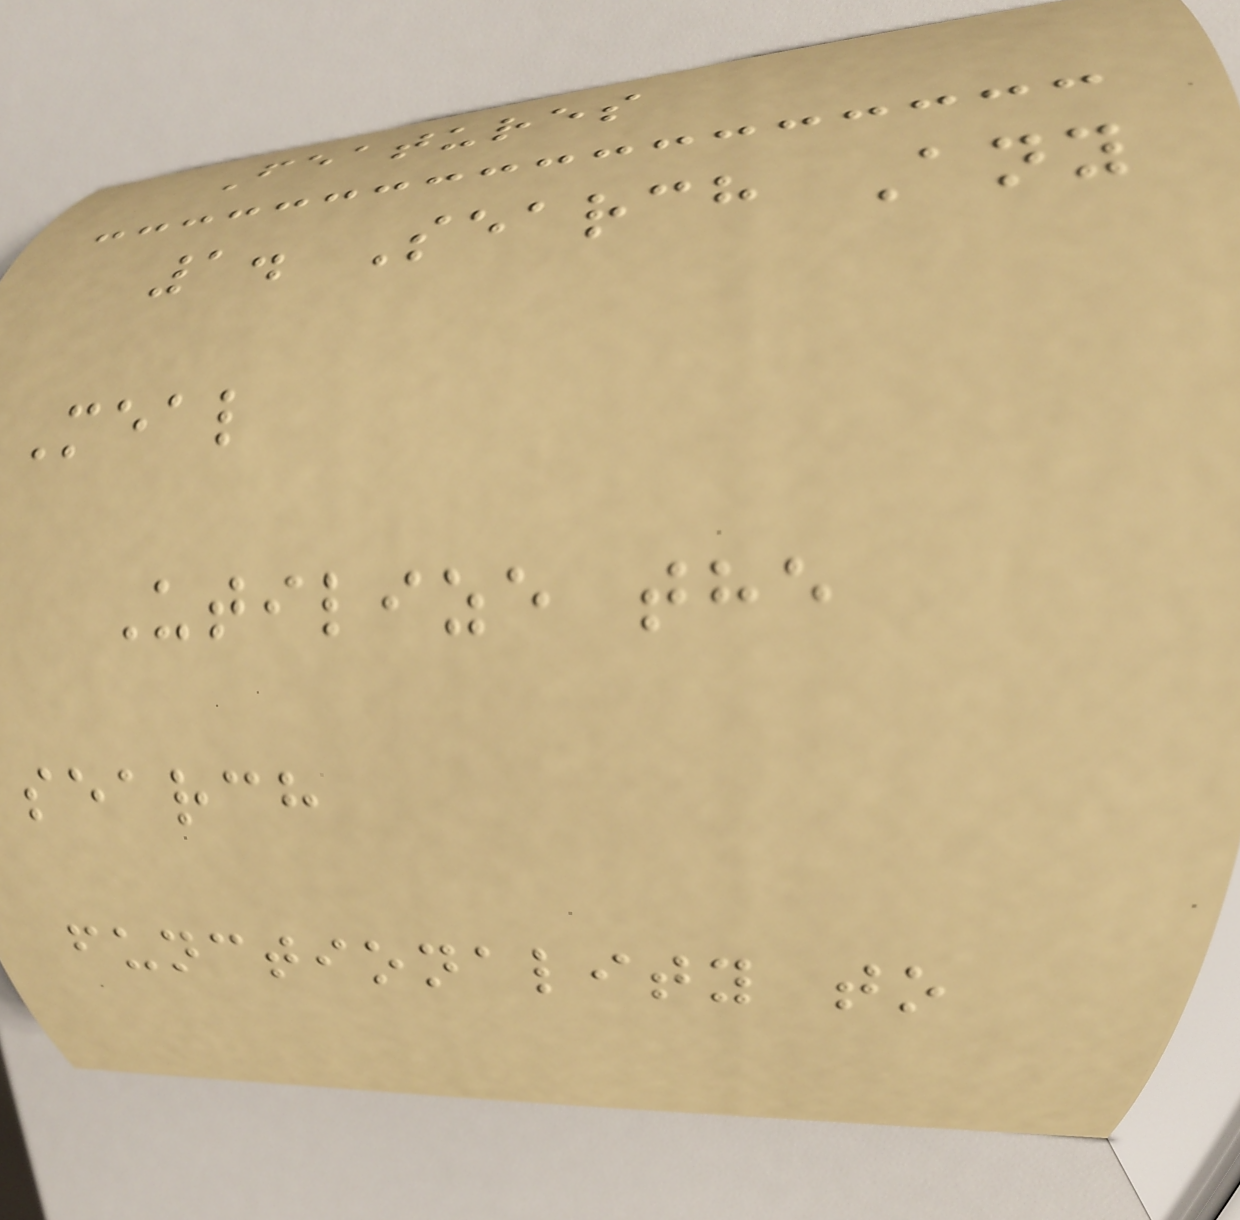Features
1. Search Any
Meal
Utilize the
search
functionality to
